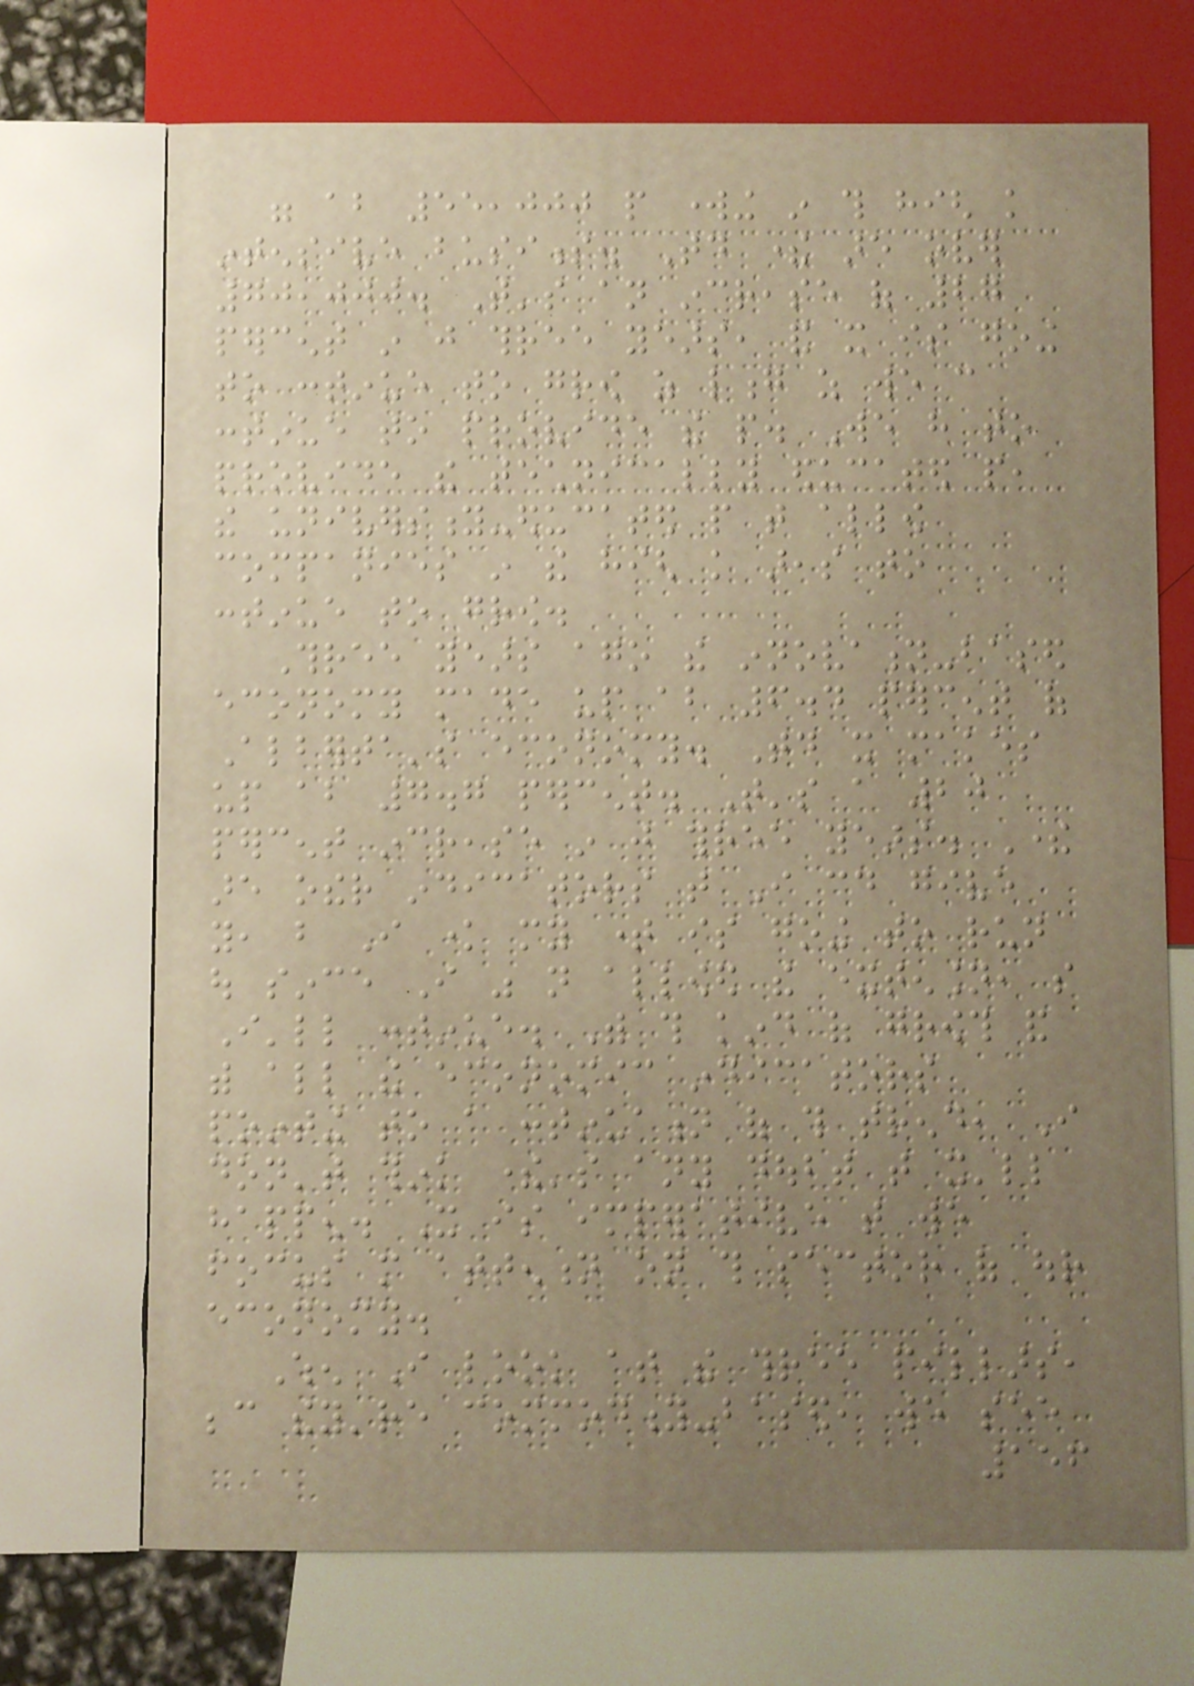were about 55,000 people working in this high knowledge
intensive business. Today there are over
70,000. That's an increase of 27
percent in just three years, and it is going
to continue to grow as long as we can
continue to provide the people. We have to
provide the technically educated people,
the university-educated people that allow
companies in the high knowledge areas to
continue to grow.
Three years ago the innovation-based
economy made up about 6.4 percent of
Alberta's economy. Today it makes
up about 7.7 percent. That's a 20
percent increase in just three years. There
are other indicators that I could give
you, but I know my time is going to run
out since I was not allowed the extension, so
I'll continue. With this kind of growth and
with all the economic indicators
pointing to a continuation of this trend, I
don't think there's any doubt that it'll
happen. It is imperative that we
focus more attention on this sector of our
economy.
When I look at the three pillars,
because they're commodity-based, we see
156
